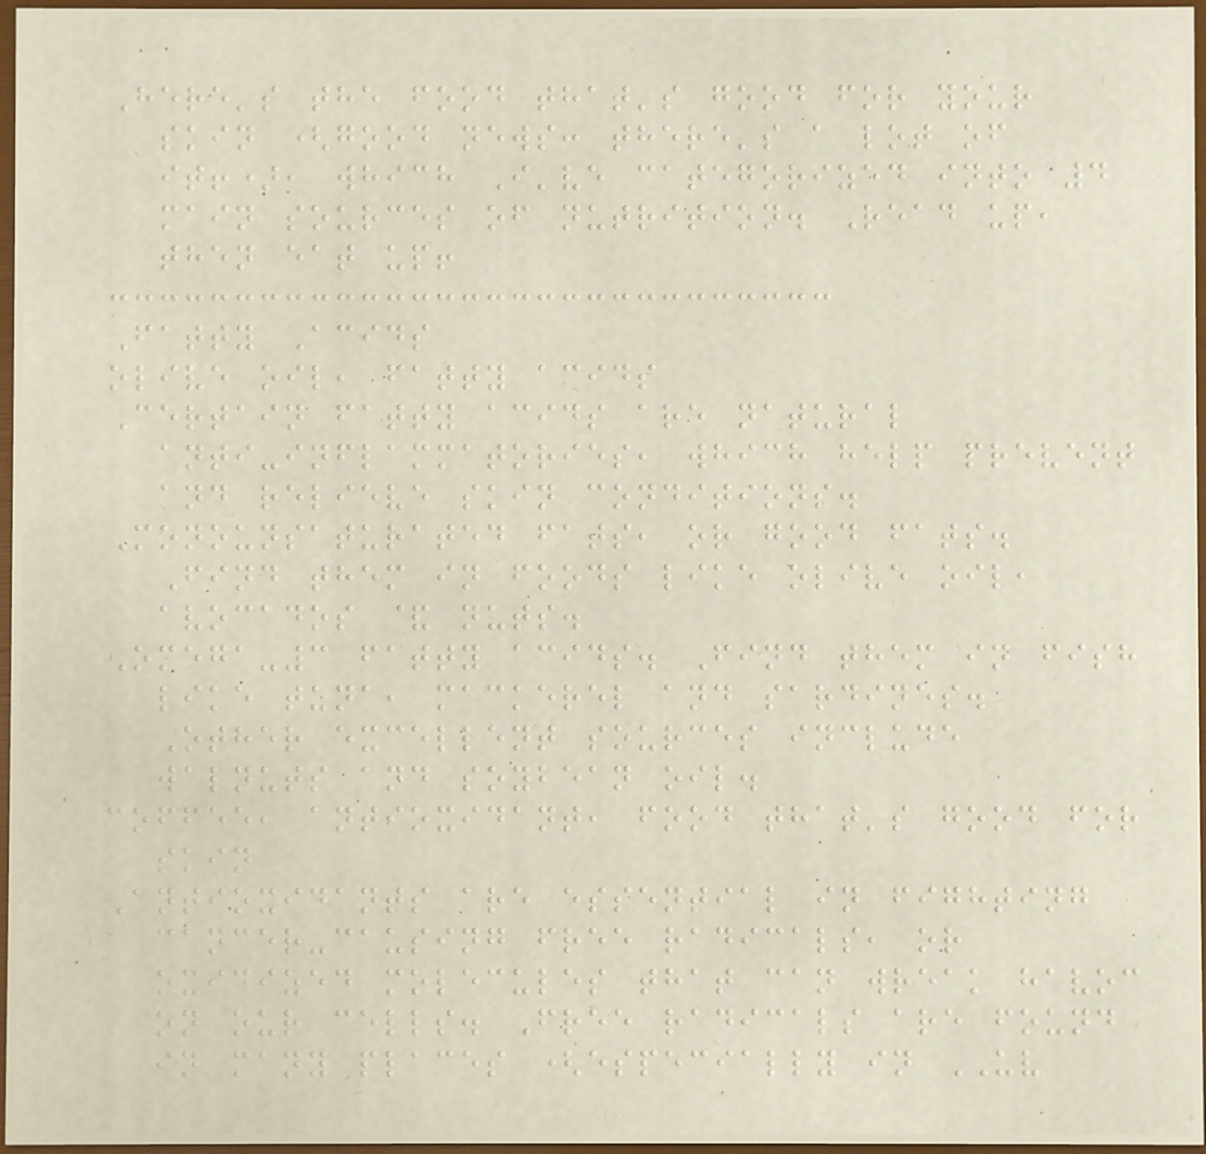Here's the food that's good for your
skin (good news: there's a lot of
it!), which I've categorized into 4
main sources of nutrition. Read up,
then eat up!
Fatty Acids
olive oil, fatty acids
Certain fatty acids are natural
anti-inflammatories, which help prevent
and relieve skin conditions.
Monounsaturated fats, or good fats.
Find them in foods like olive oil,
avocados & nuts.
Omega-3 fatty acids. Find them in fish
like tuna, mackerel and sardines.
Other excellent sources include
walnuts and soybean oil.
coffee, antioxidant, food that's good for
skin
Antioxidants are essential in fighting
cancer-causing free radicals, or
oxidized molecules that can wreak havoc
on our cells. Free radicals are found
in many places (especially in UV
